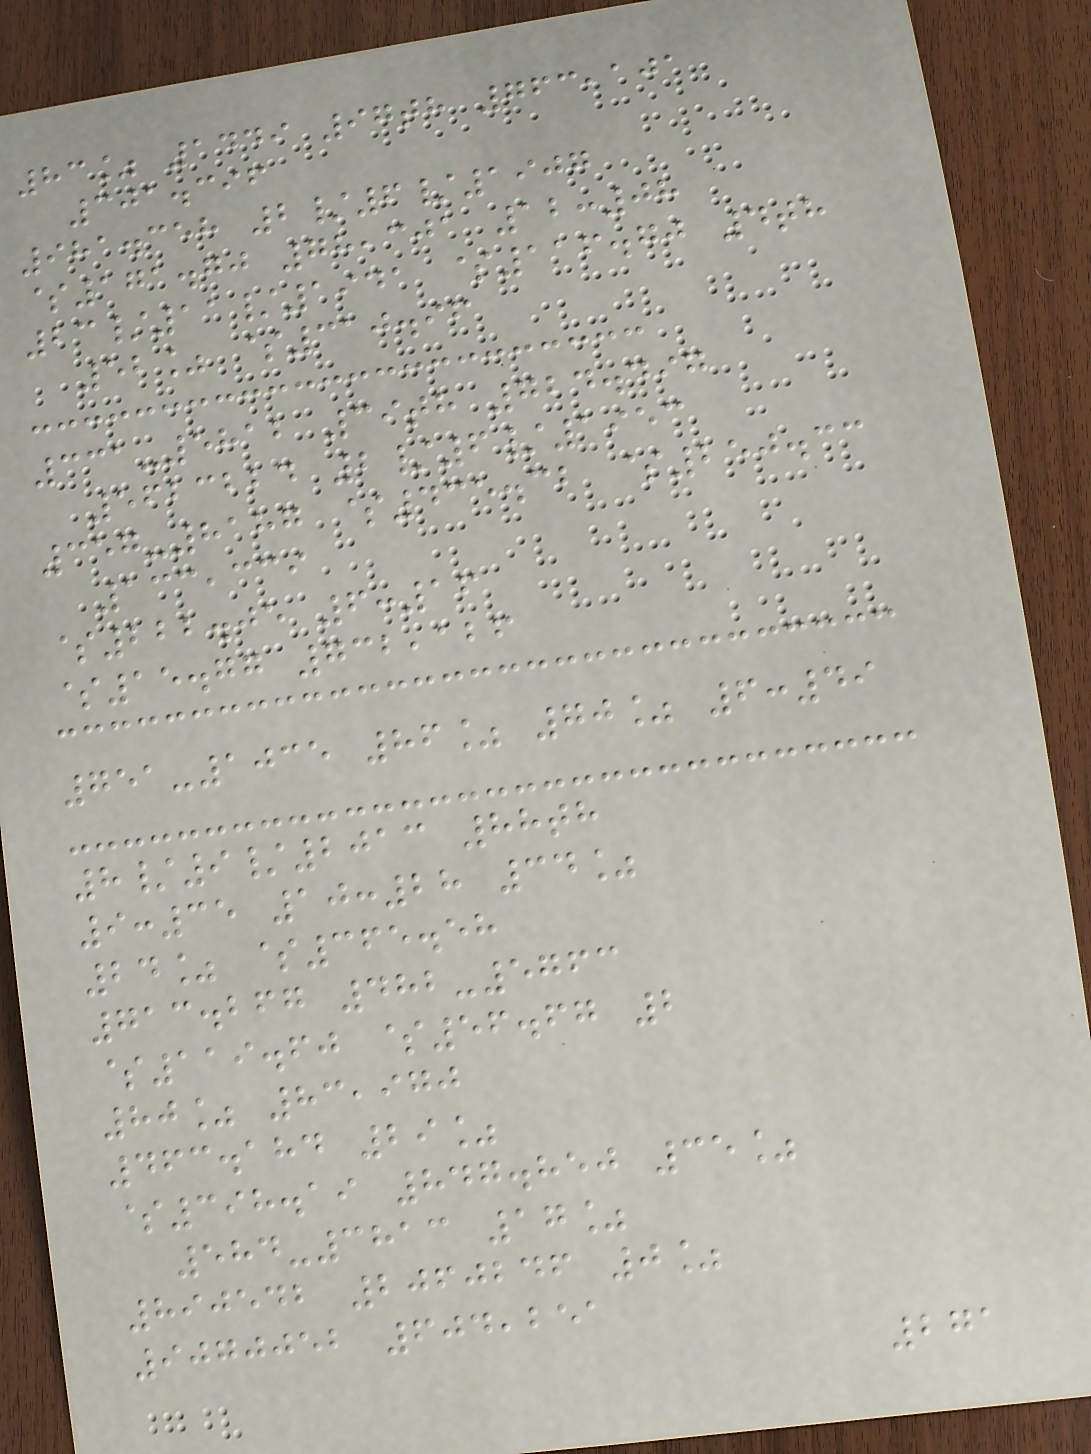83% 1449 97th 763,101
301.396
981.358 2/6/1907
$171.70 78,301 12:08
23/11/1941 $116.70 4th
52% $310.96
331-5812 39th 724.497
5623224 2/6/1953
357-8187 $435.32 $250.33
133,339
$222.05 6:16
$15.77 732,126
751-1035 86% 70% 6:49
8/9/2013 88th
9:35 10:28 34%
24% $365.58
713.267 482-5763
$119.60 $56.67 2
80% 83,970
463.184 29%
$398.19 847.850 35%
584-3813 17%
890542 2060246 0%
9070052 604,251
271
